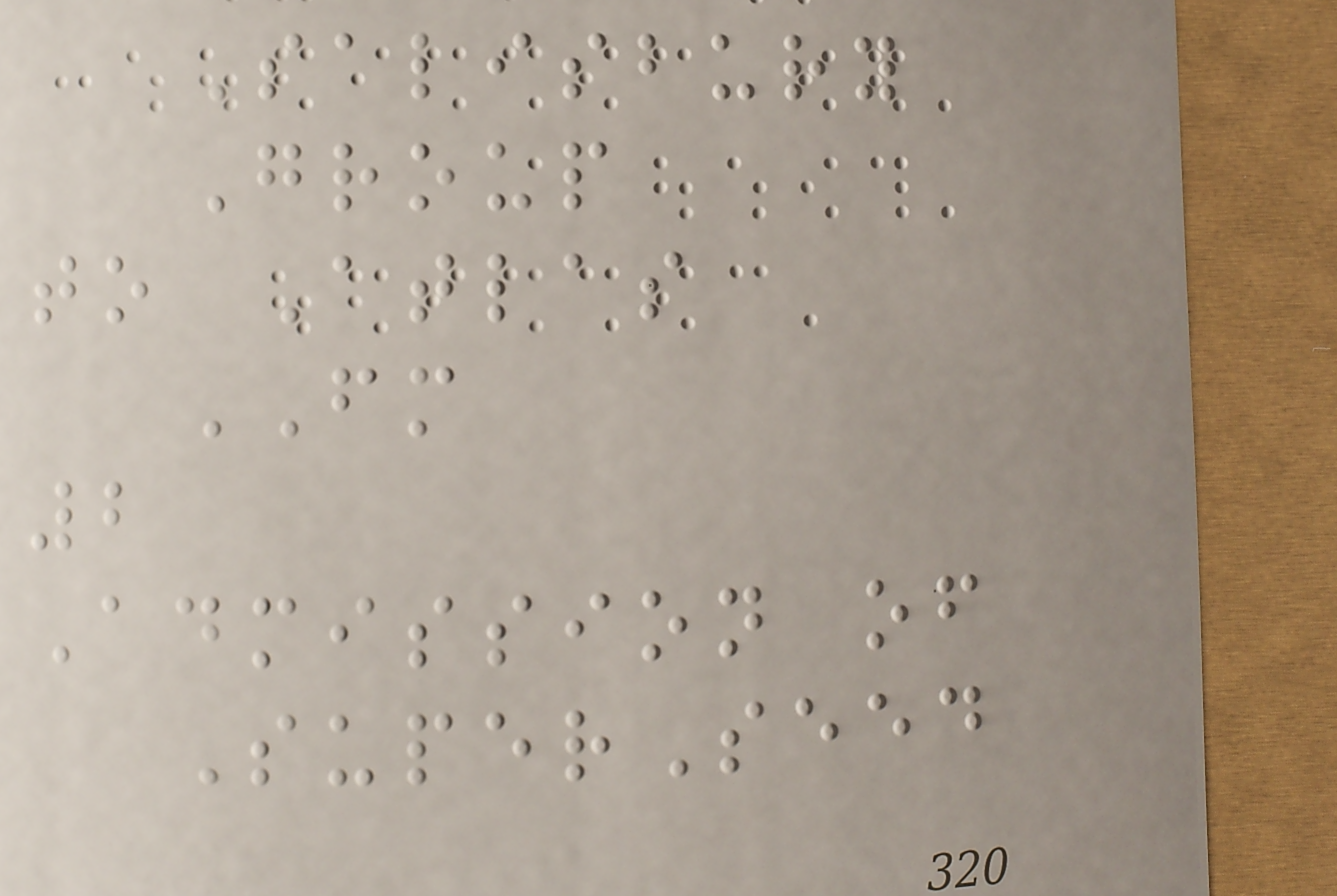Salisbury
Group
to Atlas
FM
2
Admission of
SuperSeed
